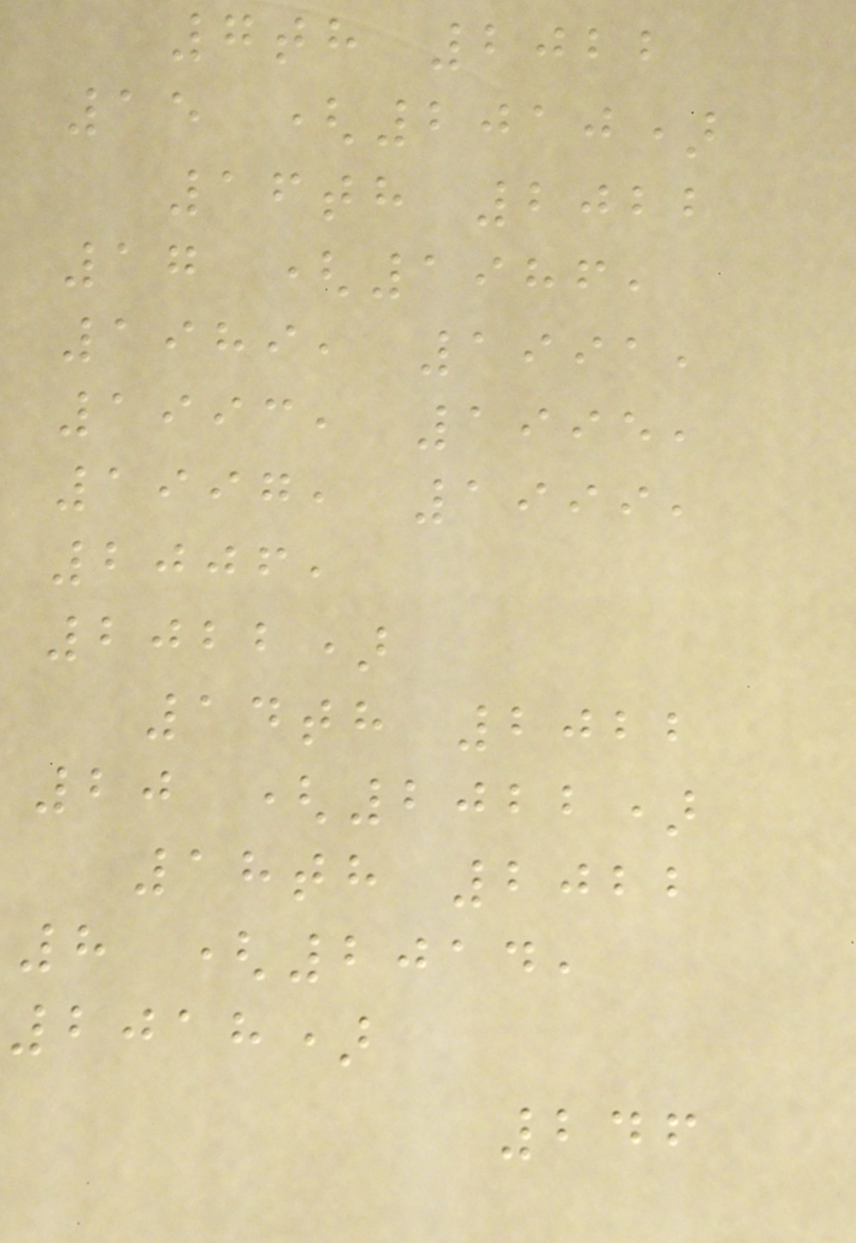7th 2022
15 (2010)
16th 2022
17 (1986,
1989, 1991,
1993, 1995,
1997, 1999,
2006,
2022)
14th 2022
20 (2022)
18th 2022
8 (2014,
2018)
246
